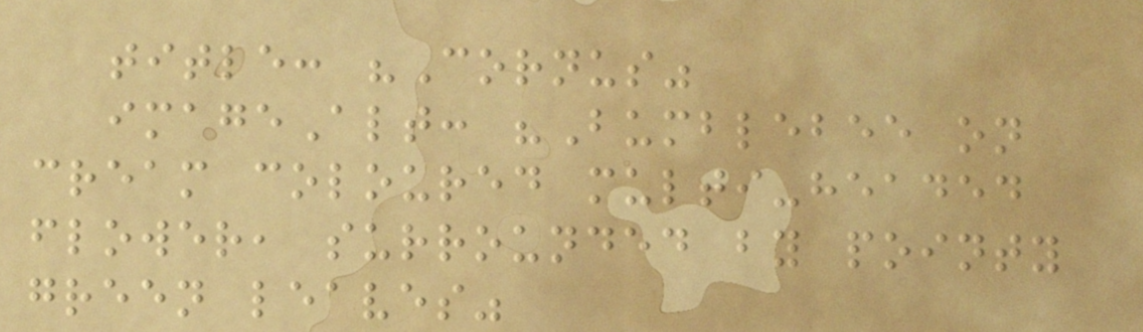title: "Cornus"
imageAlt: "Bumblebee on
cream coloured multi-headed
flower, surrounded by pointy
green leaves"
